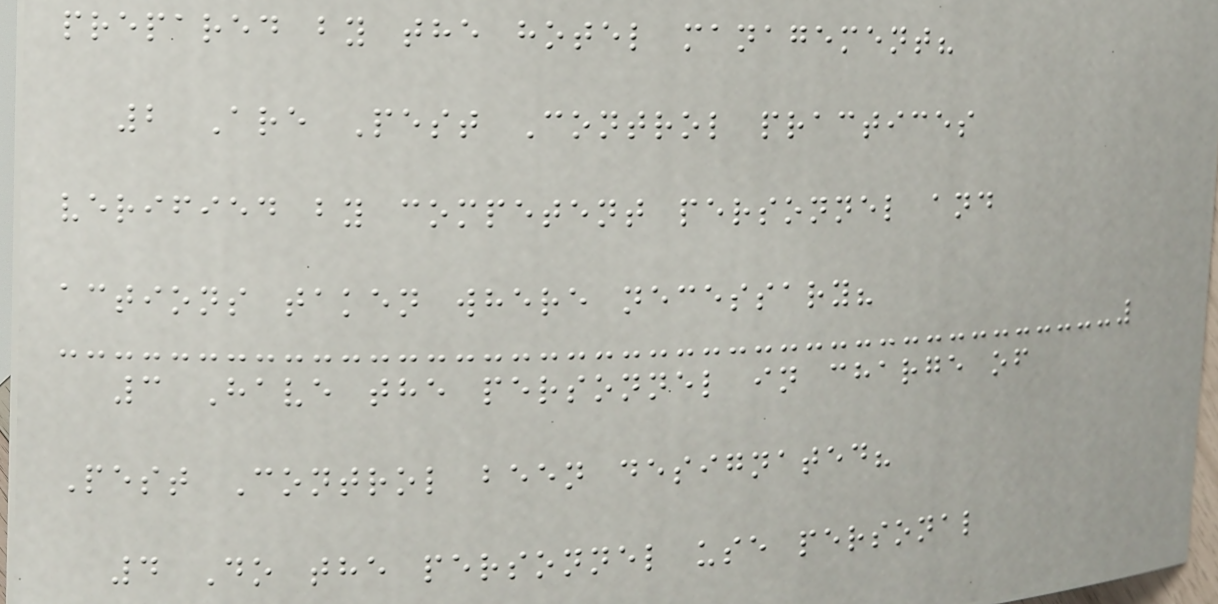prepared by the hotel management?
2 Are Pest Control practices
verified by competent personnel and
actions taken where necessary?
3 Have the personnel in charge of
Pest Control been designated?
4 Do the personnel use personal
